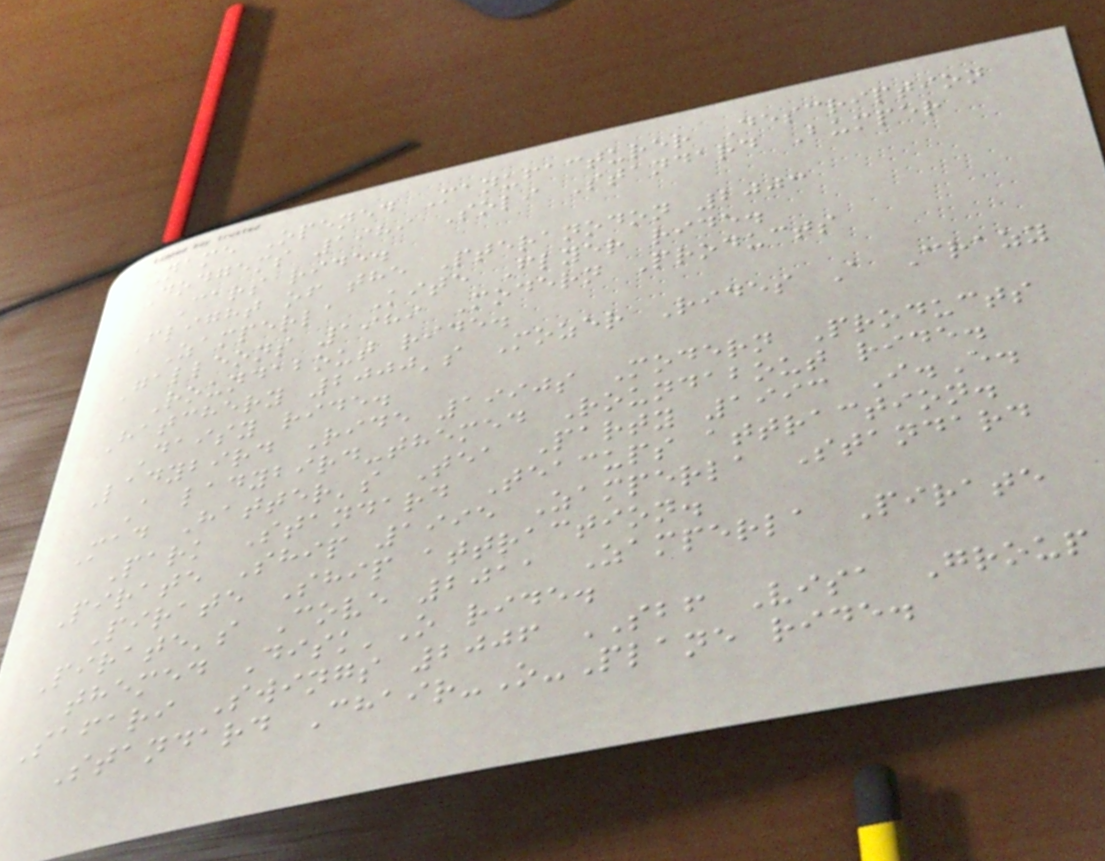Name Opened Manufacturer Description
Dodgems 1989 Soli Standard Bumper
Cars ride.
Flight of the Pteranodon 2003
Zamperla Kite Flyer ride.
Galleons 1989 Modern Products
Roundabout ride.
Hatchery 2000's Mozer Rides A Crazy
Daisy ride.
Ladybird Ride 1990s Modern Products
A ladybird-themed Roundabout ride.
Mad Hatter's Tea Party 1993 I.E.
Park Standard Teacups attraction.
Pirate Ship 1995 Zamperla Standard
Pirate Ship attraction.
Pirate's Cove 2011 Zamperla Pirate
themed Disk'O ride.
Safari Swings 2006 SBF Visa Group
Standard Chair-O-Plane ride.
